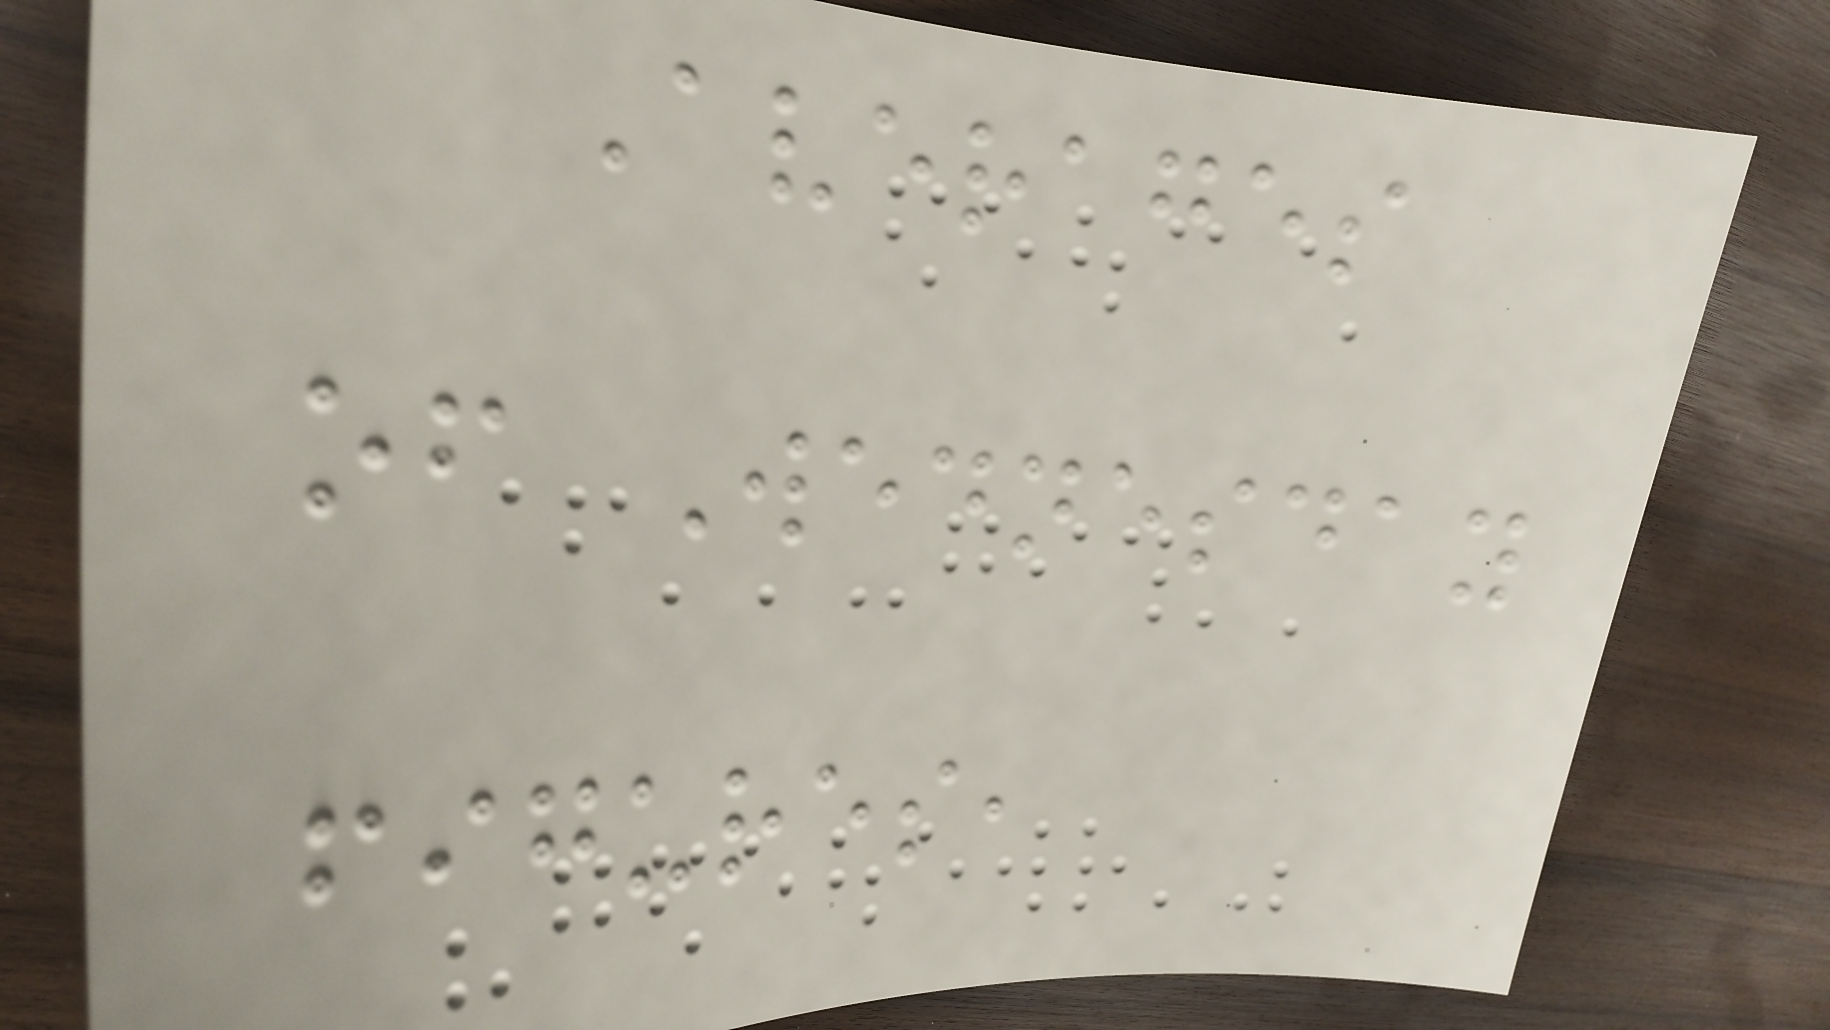Averages
of Wednesday
figures,
